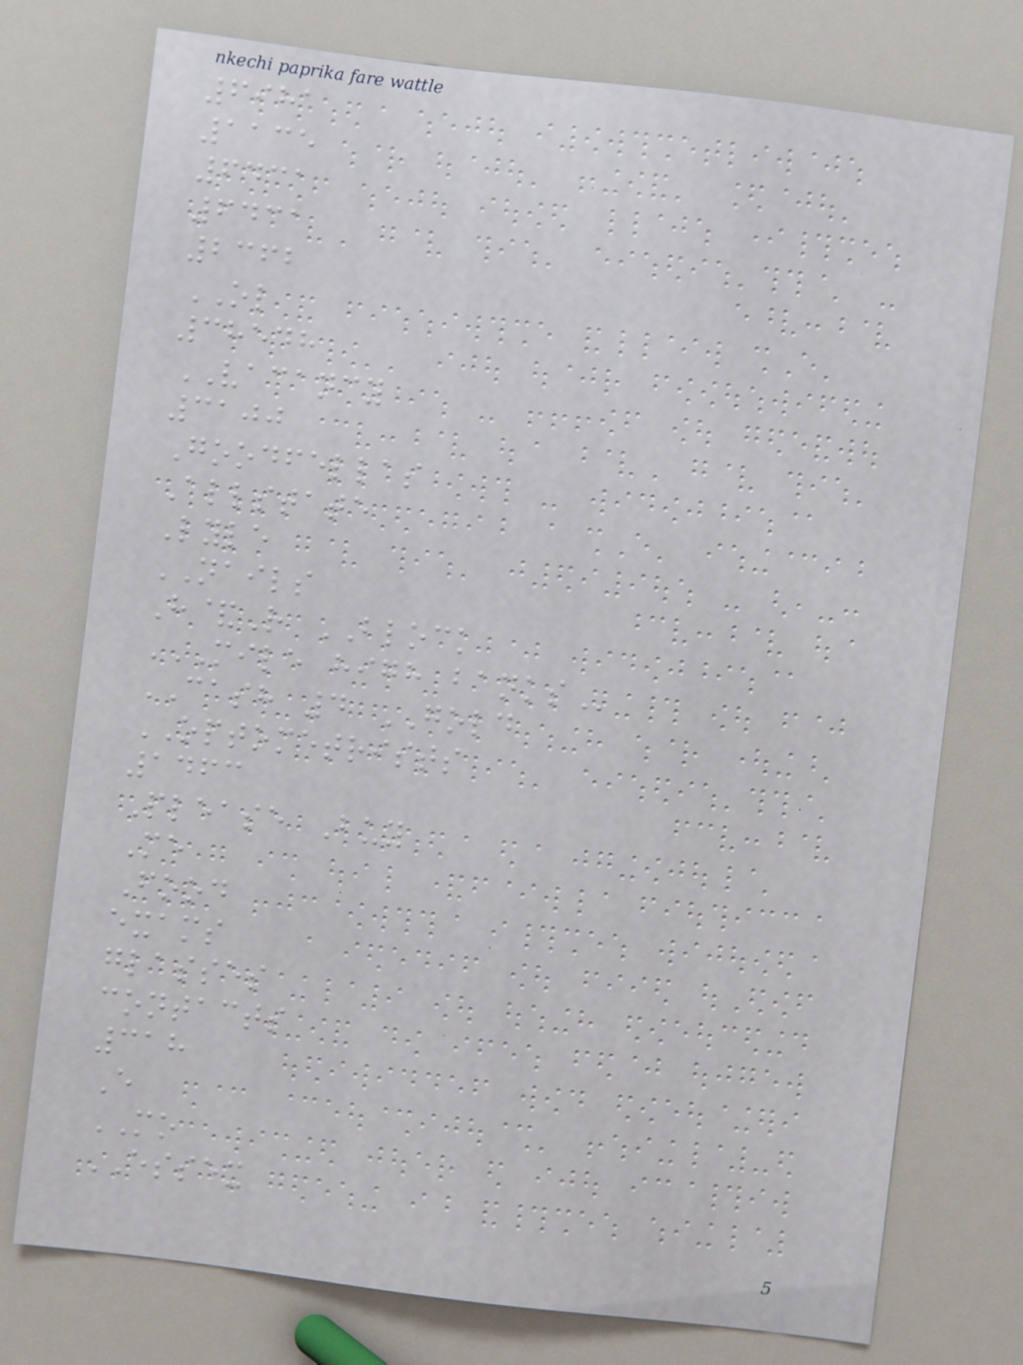6981
1135
6431
6431
2362
OL
38548
VACANCY
3100
Goodfellas
Allstate
Lyle
NAILS
H&R BLOCK
MILE HIGH BANKS
CASH 4 GOLD
OPTOMETRISTS
1463
Please Buy
Me
Food
exams
glasses
contacts
318
E
MO
ESSEX
